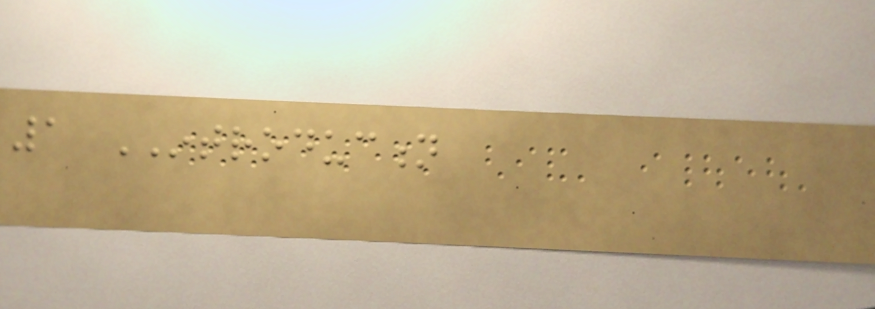1 INTRODUCTION
